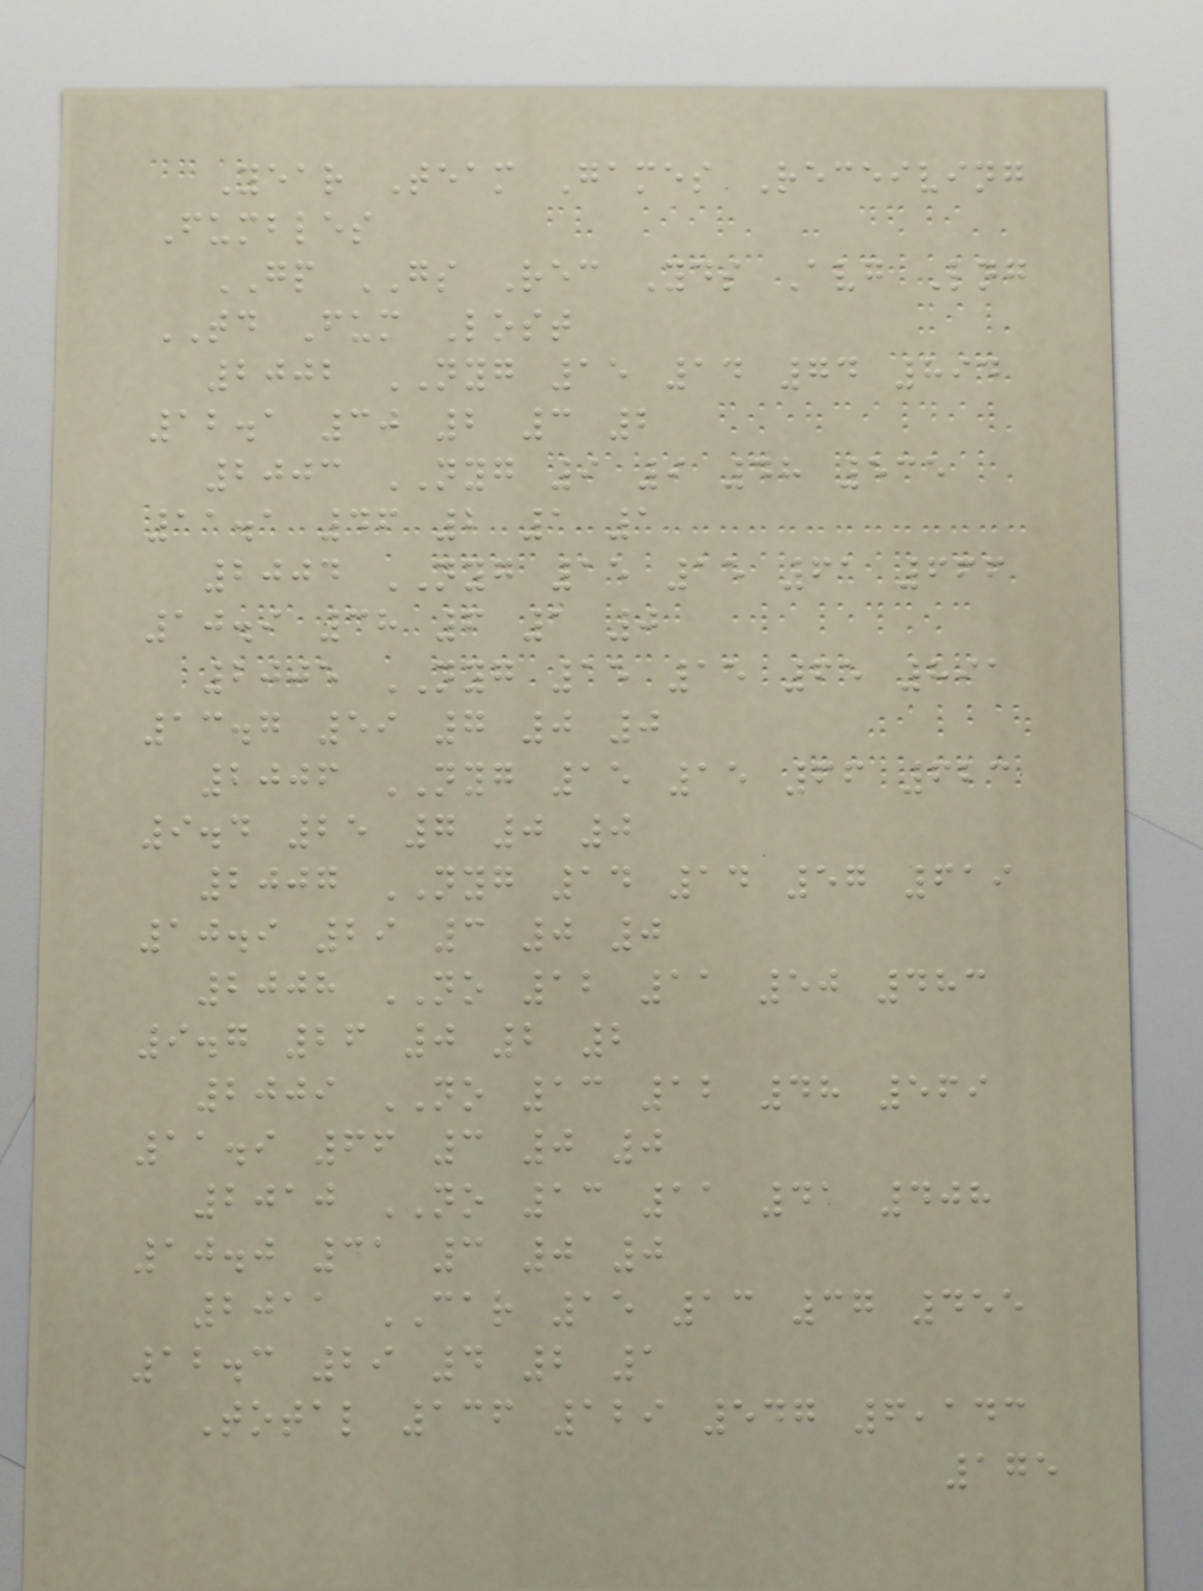Year Team Games Receiving
Fumbles
GP GS Rec Yds Avg Lng
TD Fum Lost
2002 NYG 15 14 74 894
12.1 30 2 3 2
2003 NYG 9 9 48 535
11.1 46 2 1 1
2004 NYG 15 15 61 666
10.9 38 6 1 0
2005 NYG 15 15 65 891
13.7 59 7 0 0
2006 NYG 15 15 66 623
9.4 25 7 0 0
2007 NYG 14 14 57 619
10.9 29 3 0 0
2008 NO 12 11 50 483
9.7 26 0 2 2
2009 NO 13 12 48 569
11.9 66 3 0 0
2010 NO 13 11 41 408
10.0 31 3 0 0
2011 CAR 15 13 37 455
12.3 29 4 2 1
Total 136 129 547 6,143
175
